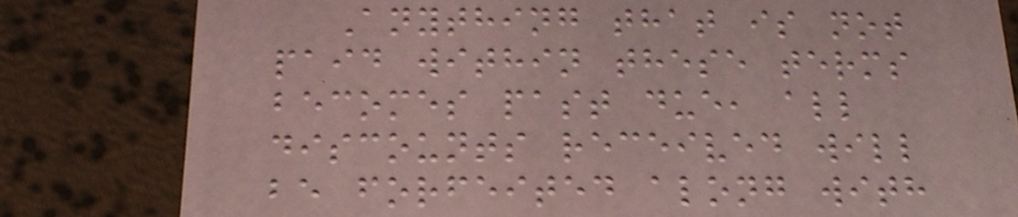Anything that is not
paid within these terms
becomes past due, all
discounts received will
be forfeited along with
